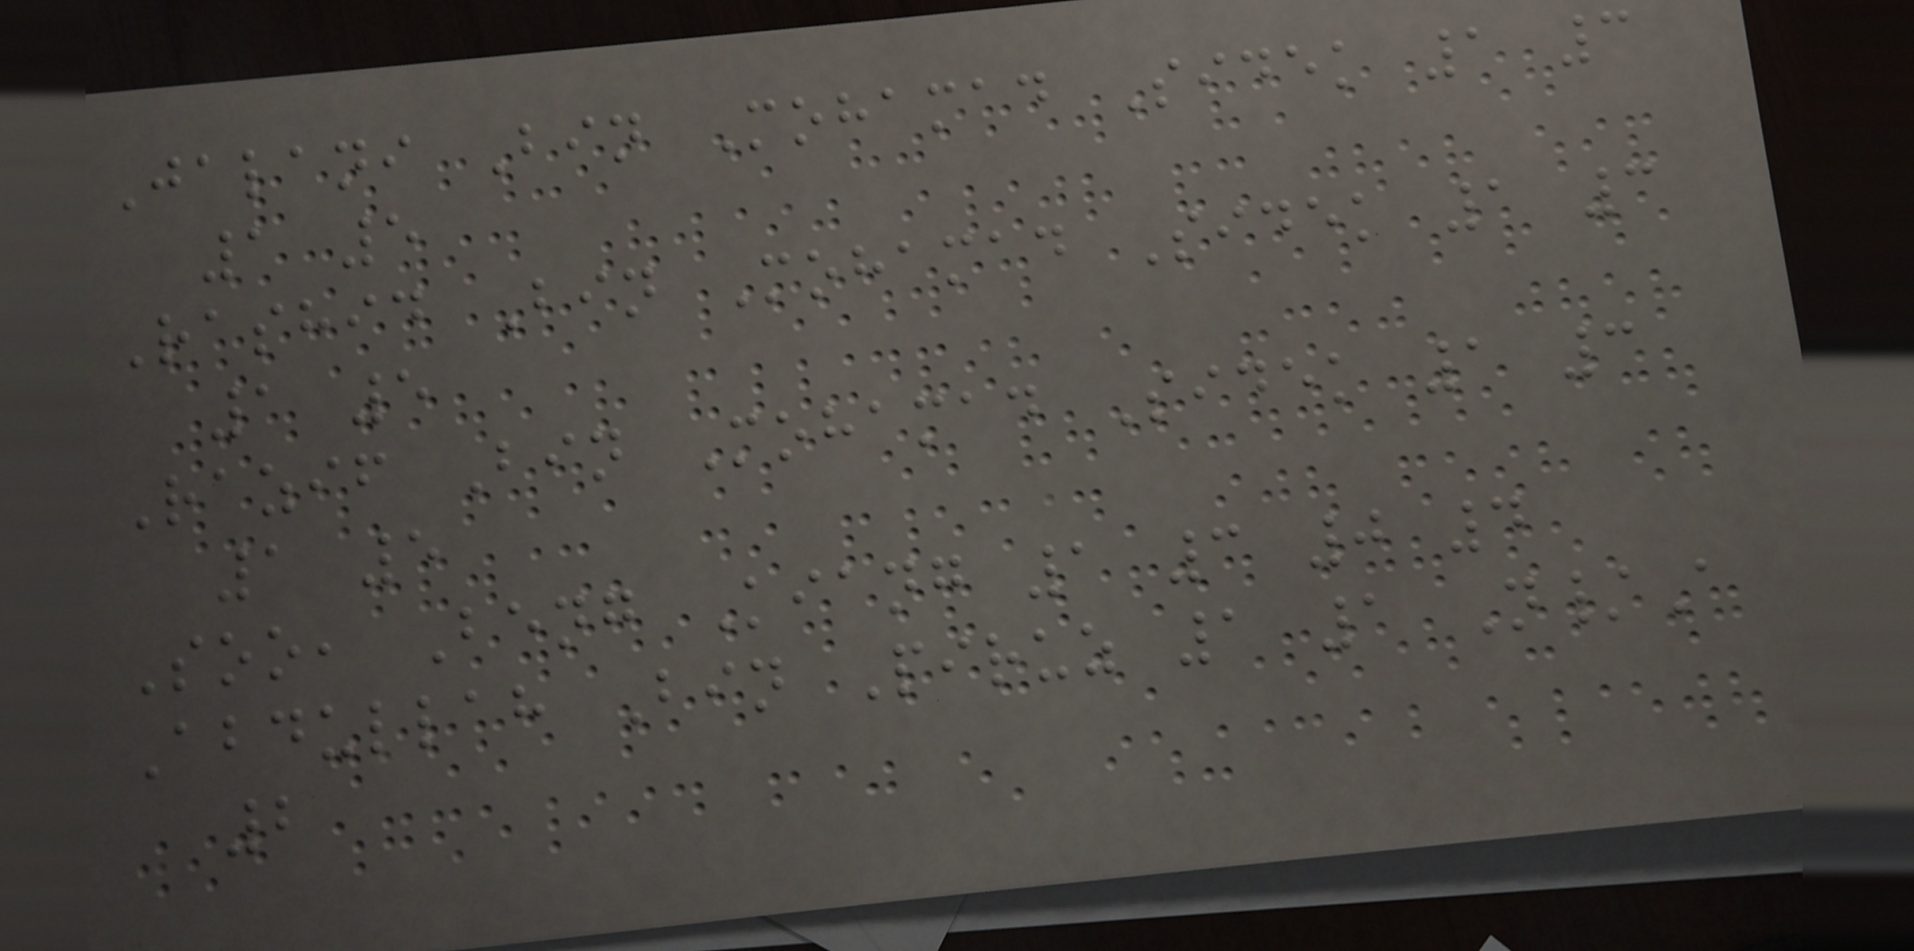Jalani Bin Mohamad Sidek 1 3
1 5
Rashid Bin Mohamad Sidek 1 3
1 5
Razif Bin Mohamad Sidek 1 3
1 5
Soo, Beng Kiang 1 3 0 4
Abdullah Bin Piruz 1 1 N/A
2
